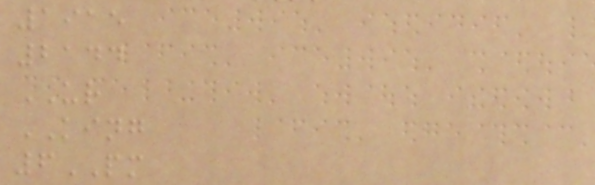1915
2144
UR
KING
6PM
